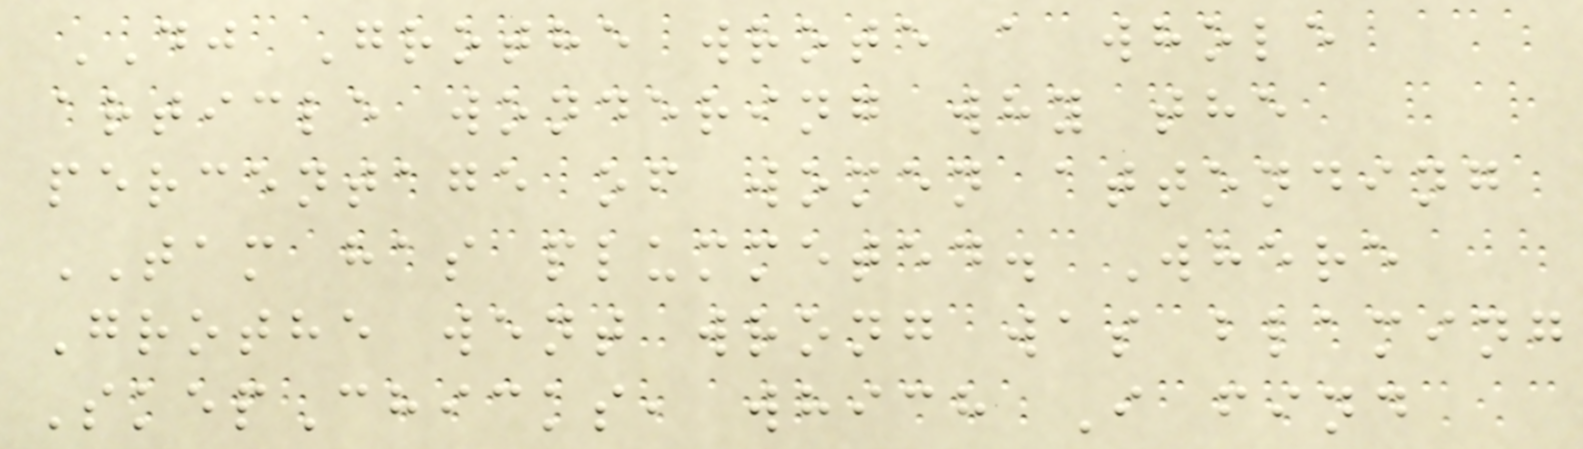DJ Grothe wrote a whole
article wondering why the
percentage of women attending
TAM has plummeted. Where
Grothe went wrong was blaming
SkepChicks, which I find
